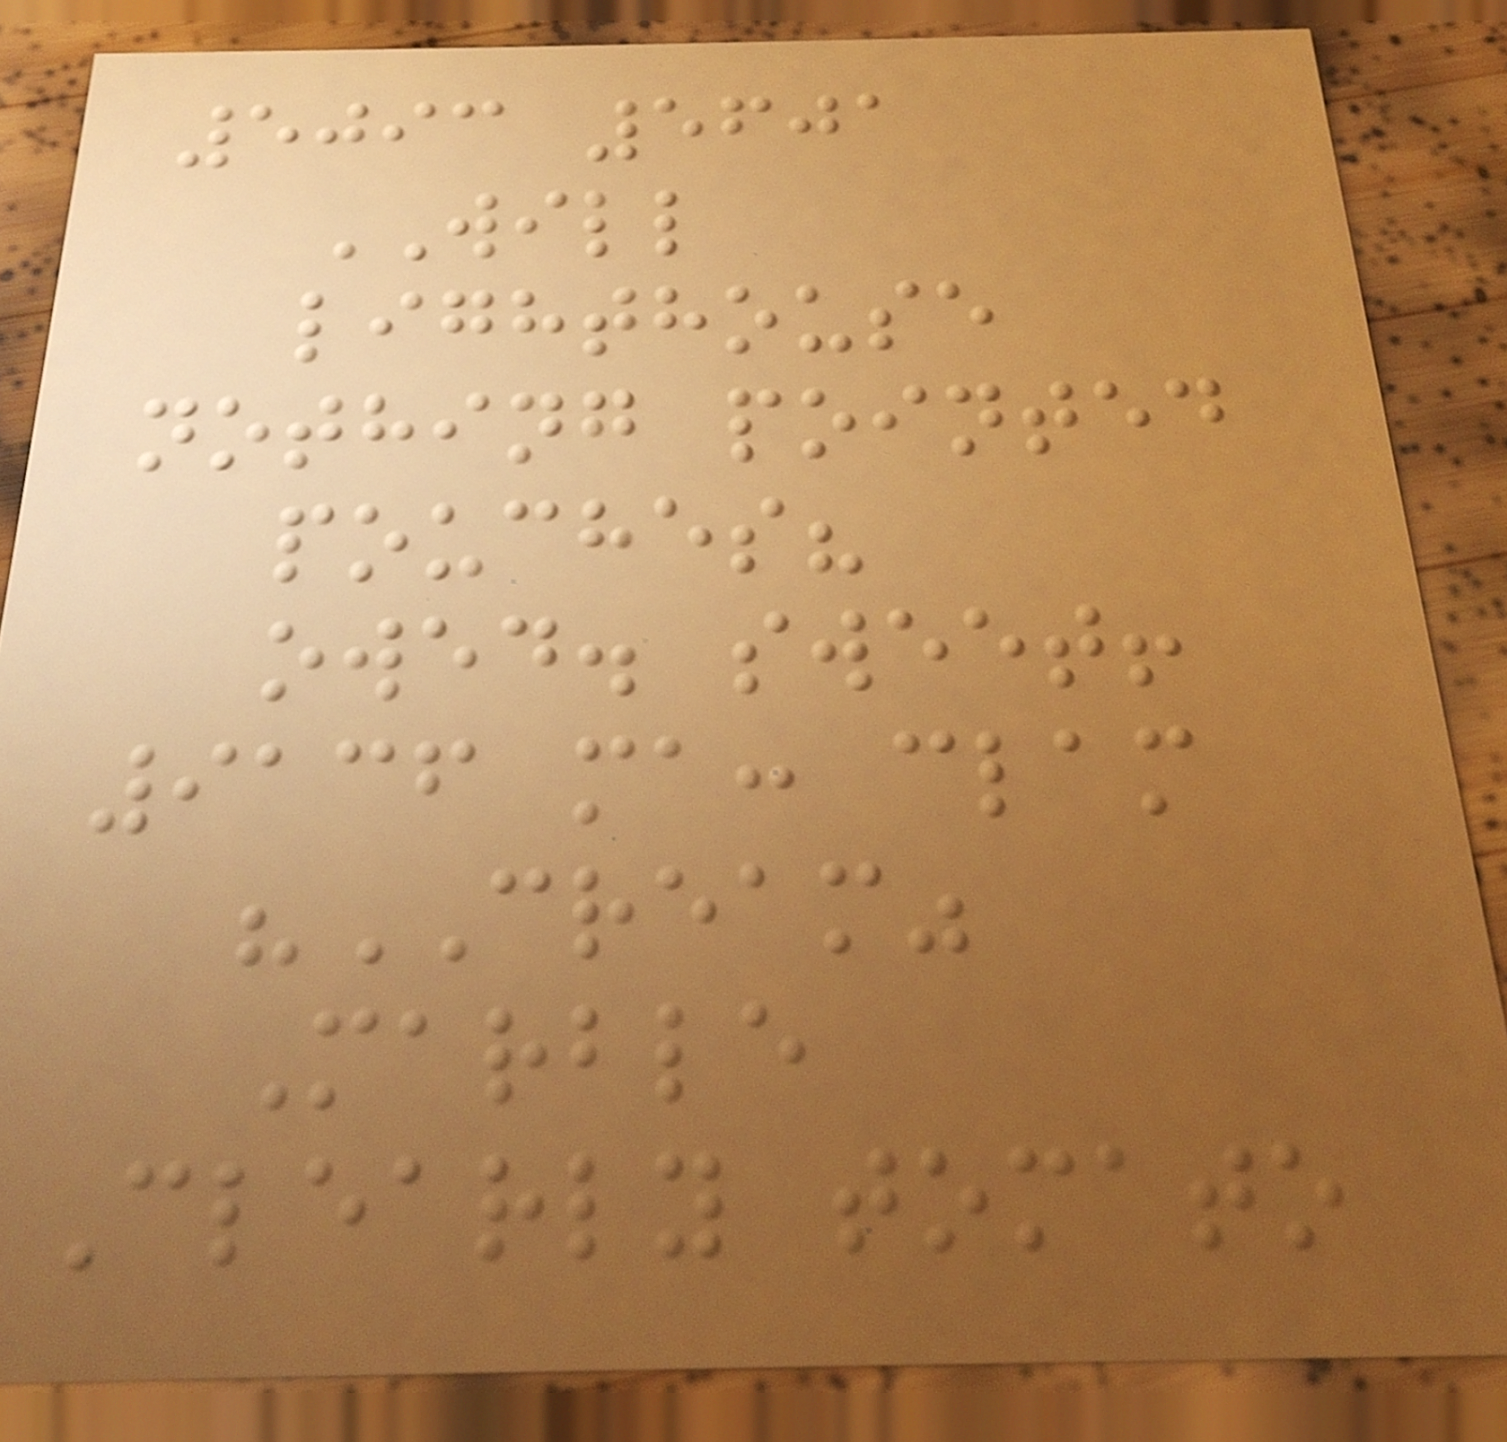5093 5601
WILL
lighthouse
nothing pointed
pouches?
owed. sweet!
9136 ma: clam
"CREAM"
Marble
Clearly tomato
